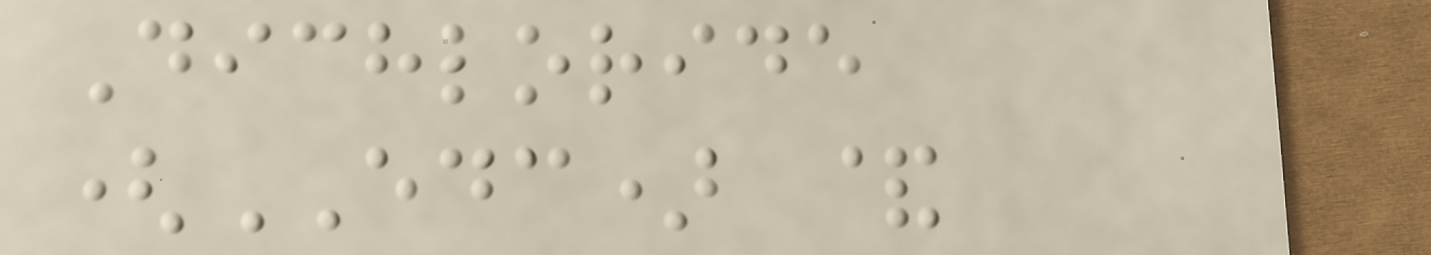Dichloride
(EDC) &
